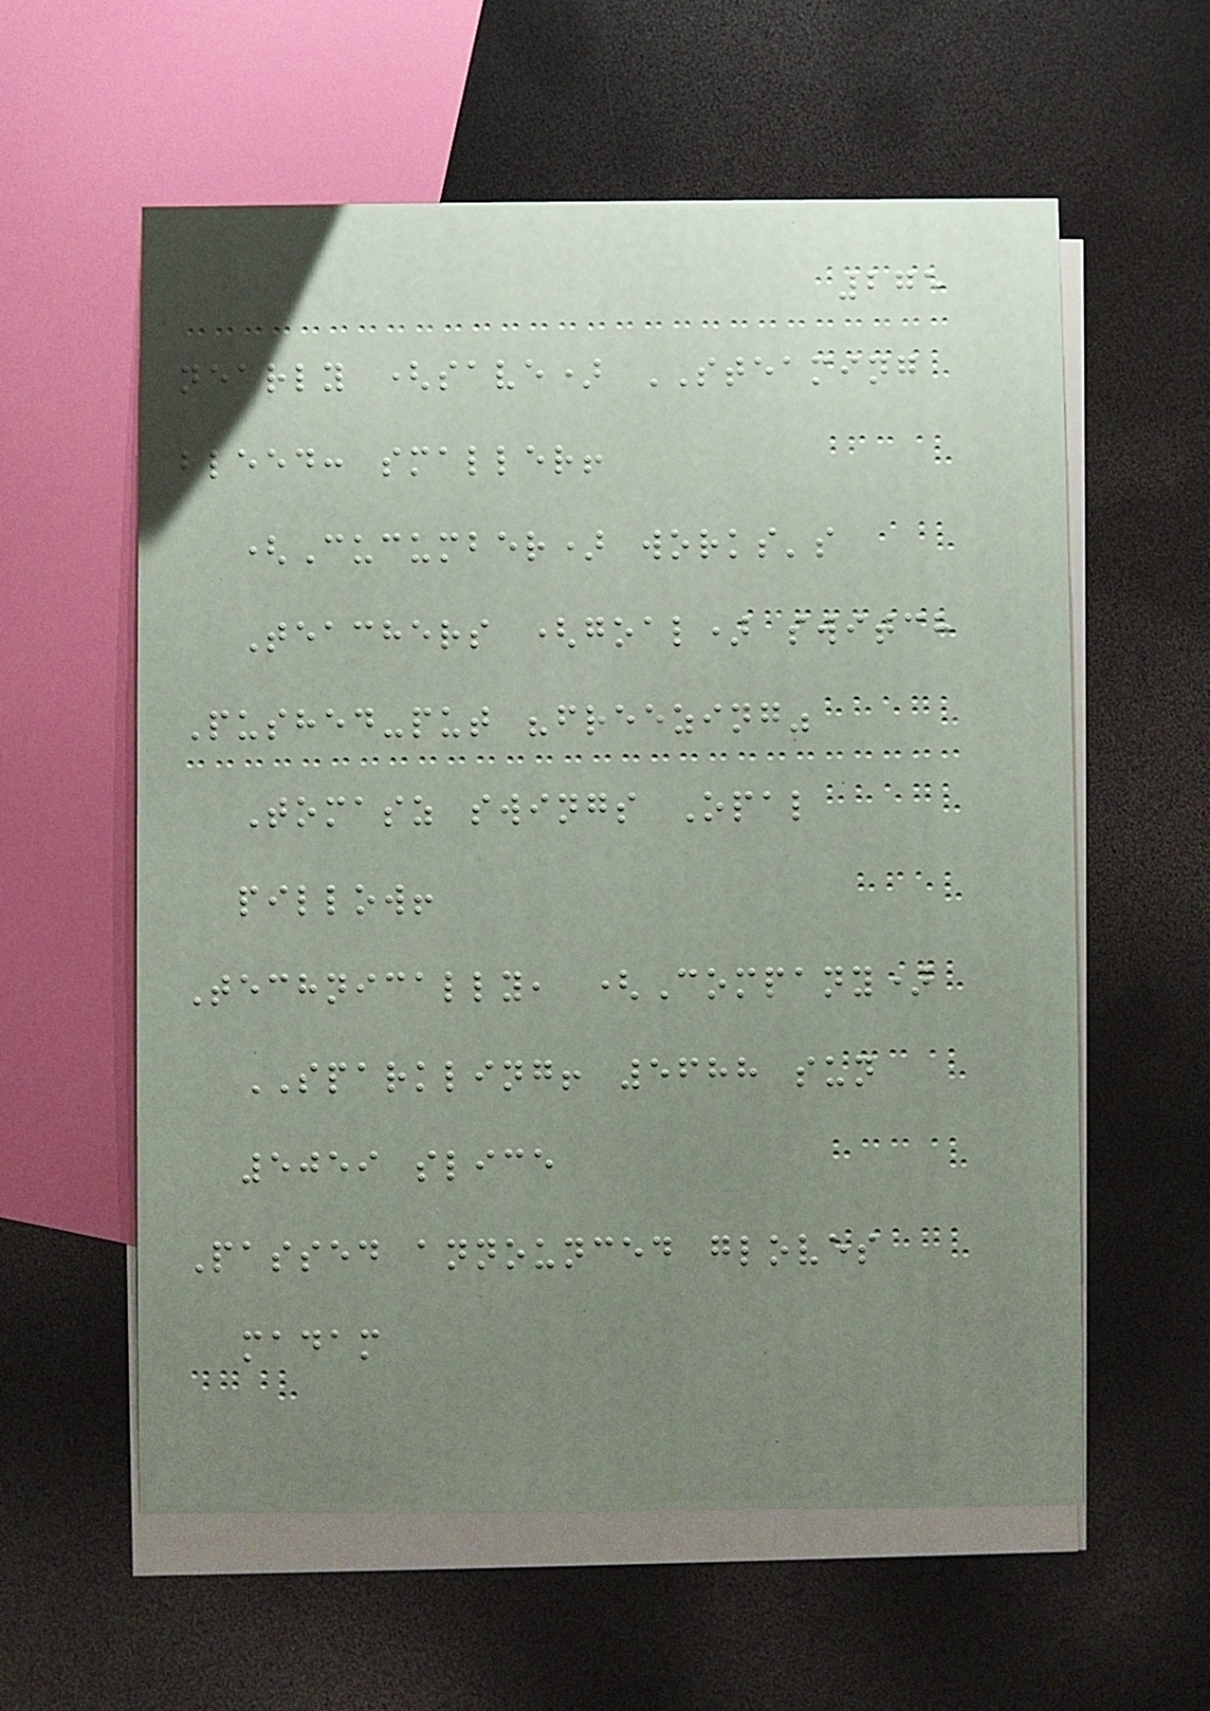275
nearly (save) STEAMING
bleed: smaller!
(Cucumber) works's
Teachers (goal) switch
Pushed-put "freezing"
Tomasz swings Opal
pillow!
Technically, (Company)
SPARKLING! 5688 sun
5059 slice
Passed announced gloves
madam
